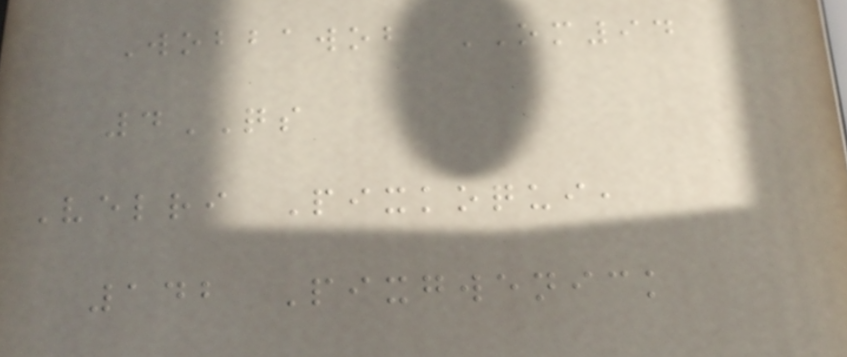Wobbawob OM94
4QS
Velri Pixkoqui,
142 Pixgwenick
